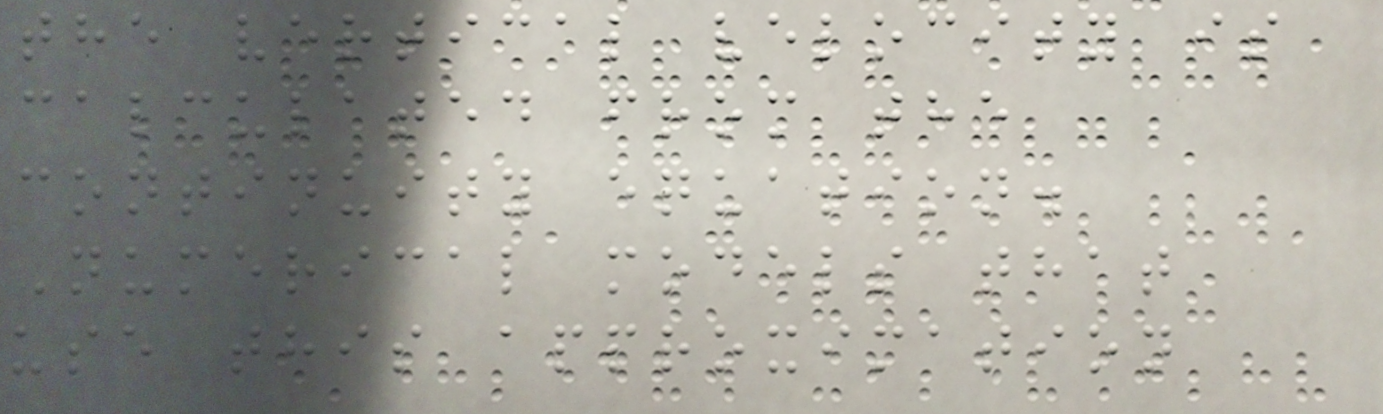the vertical velocity is
calculated from the
continuity equation.
Numerical models that
use this approximation
